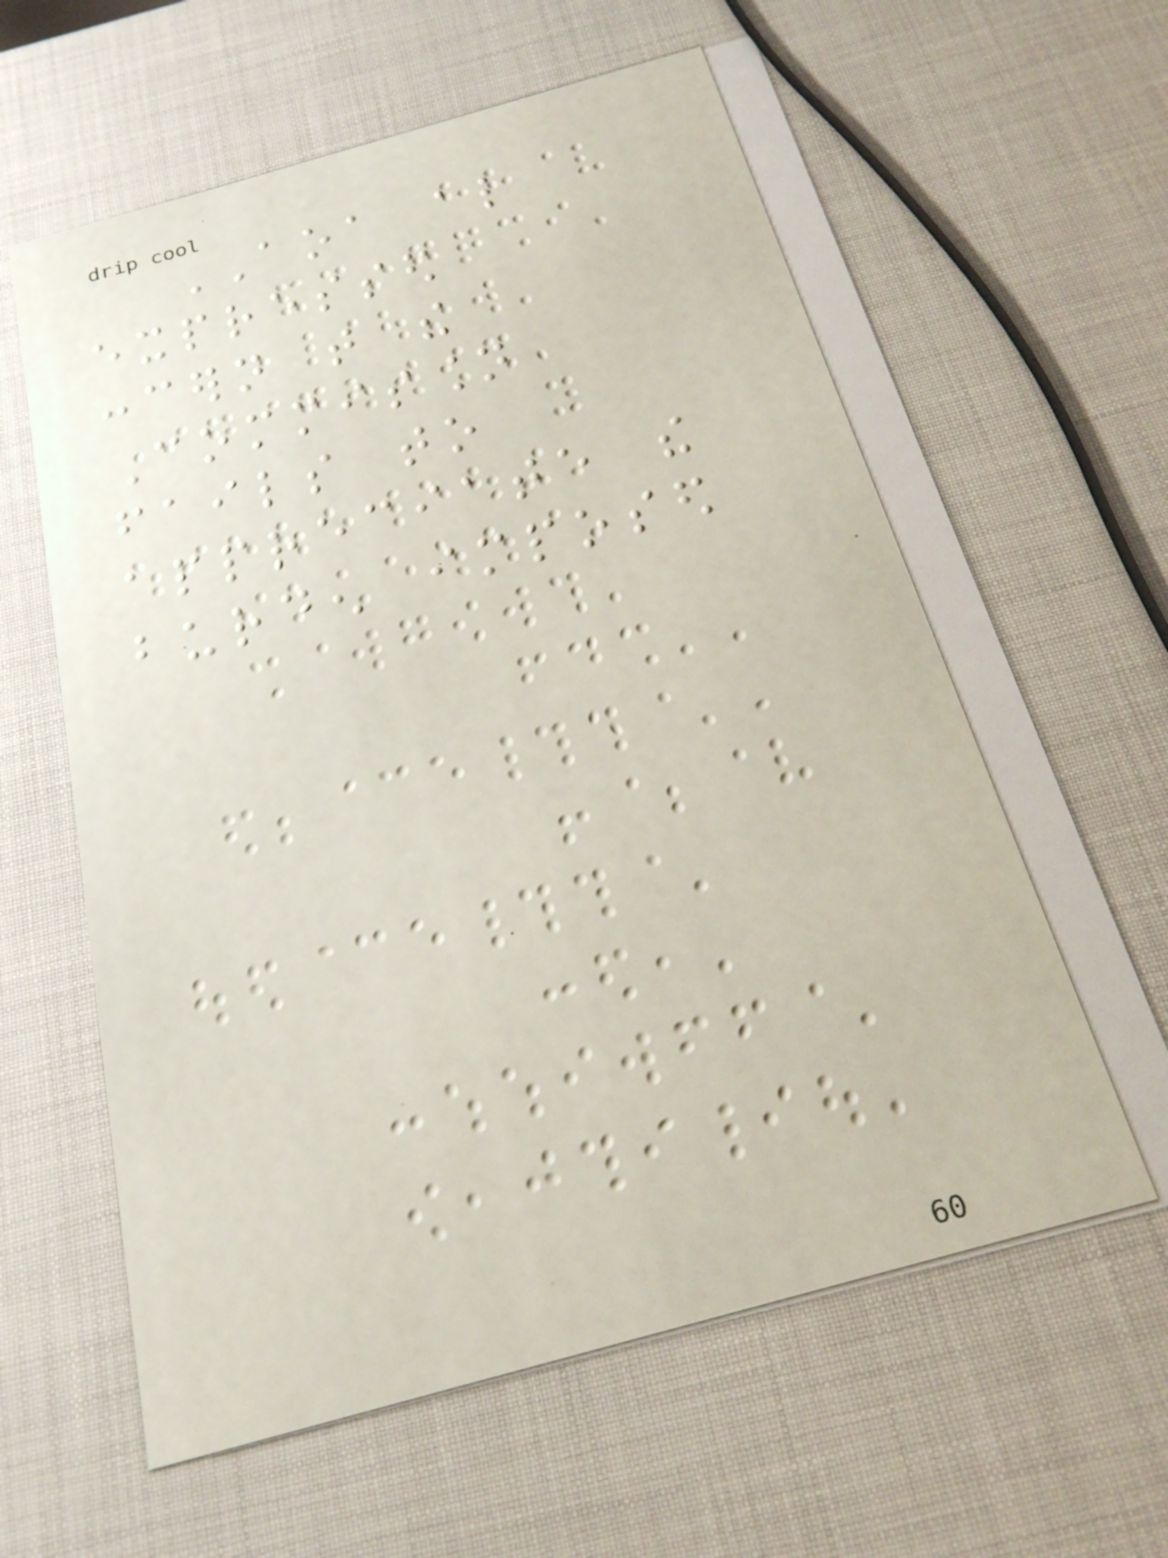AOA also
expressed
concern that the
Commission
fails to
appreciate the
burden imposed
